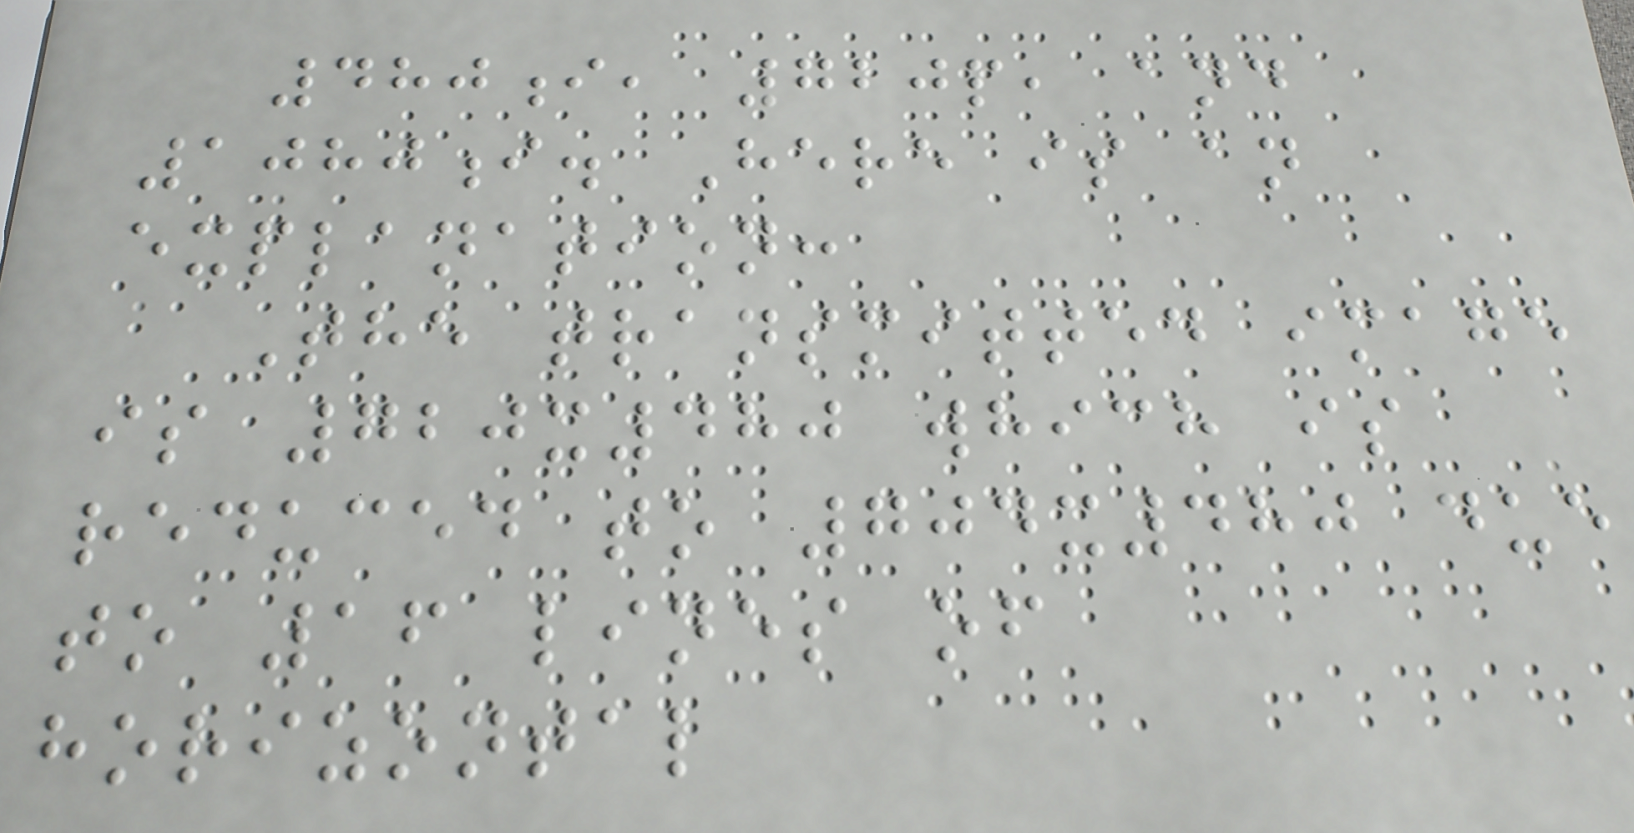480i, 720p, and
1080i. Here is an
explanation:
The transmitted image
is 720x480 which is
reduced to 704x480 due
to 16 lines of
horizontal
